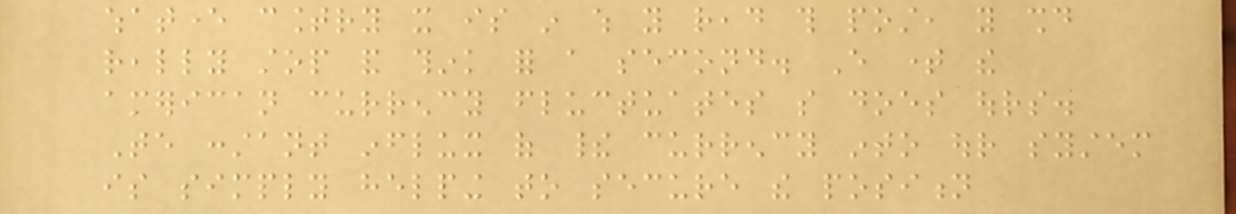whatever country it is in which you read this post, you should
really stop and think for a second. Every time the
american currency fluctuates so does ours.
Te constant influx of their currency into our system
is simply helping to secure the position
